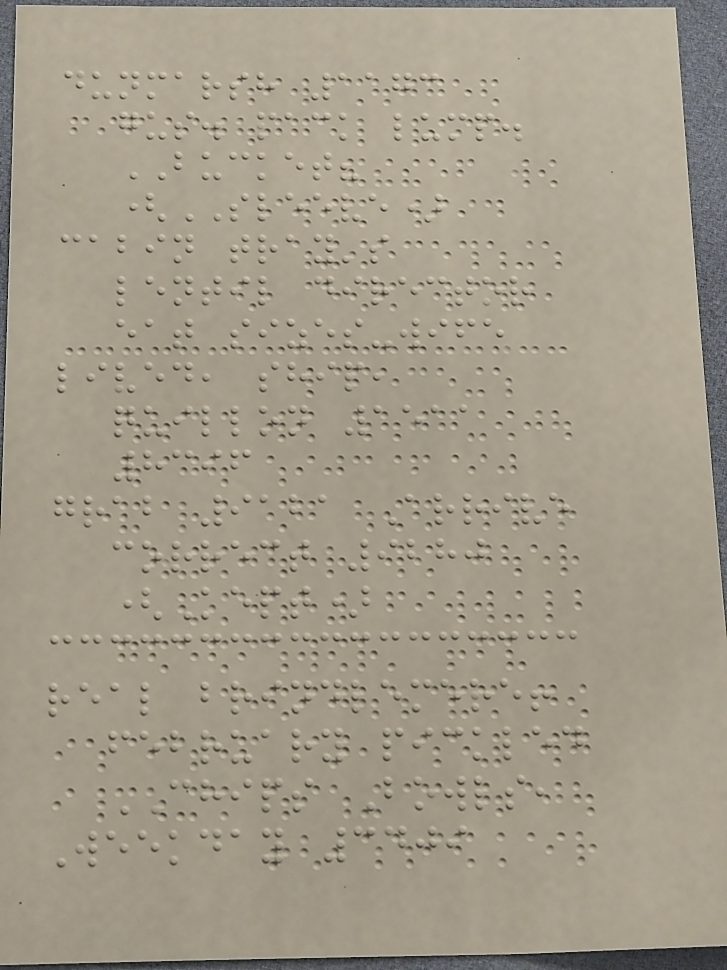dunmarsh 1173
gus. pack lump.
BUCKET?
(SLEEVE)
cabin tray's
lentil director
eat sizes-wife
lived, ship,
quillon 1511
8396
grab 9121 Arrive
correct 9280
(Kept)
real brindlemere!
february pickled
CHIPS Bowls,
Weekday 3409
